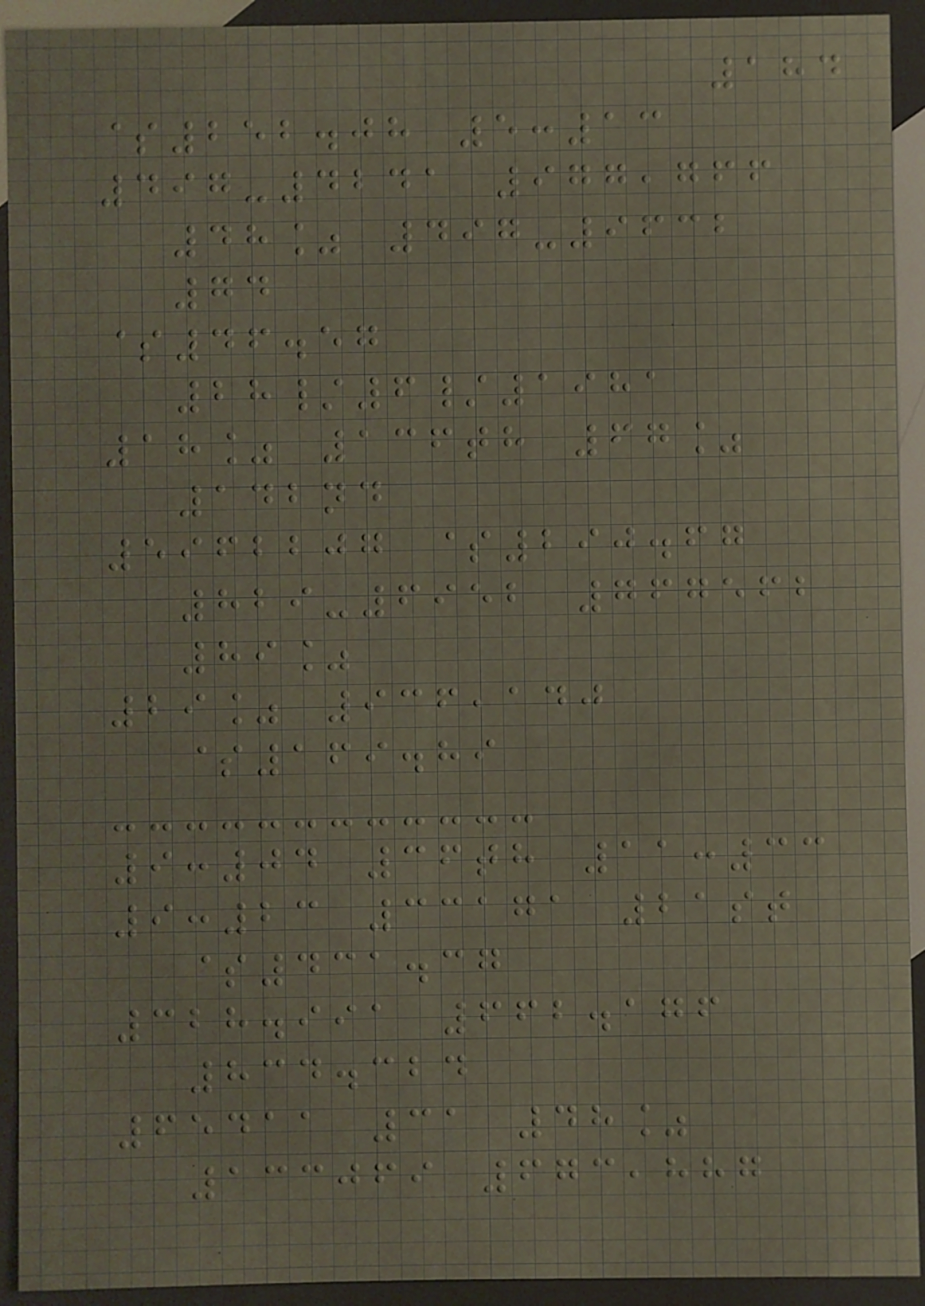184
$252.08 5:13
497-4241 977,766
48% 497-9632
74
$46.57
28/6/1981
18% 136th 67%
142nd
5962207 $290.67
829-6952 767562
89%
29% 936,140
$169.89
9:04 36th 11:33
9:23 33171 21st
$431.37
328.991 662.176
834.324
65411 31 48%
133069 673,887
